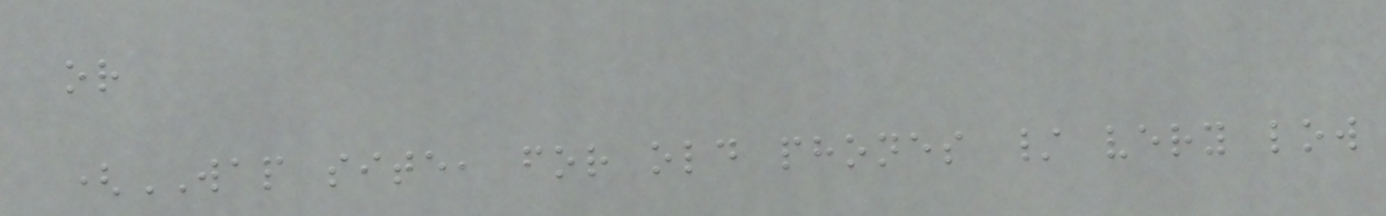or
(WAP site, for old phones / very low
